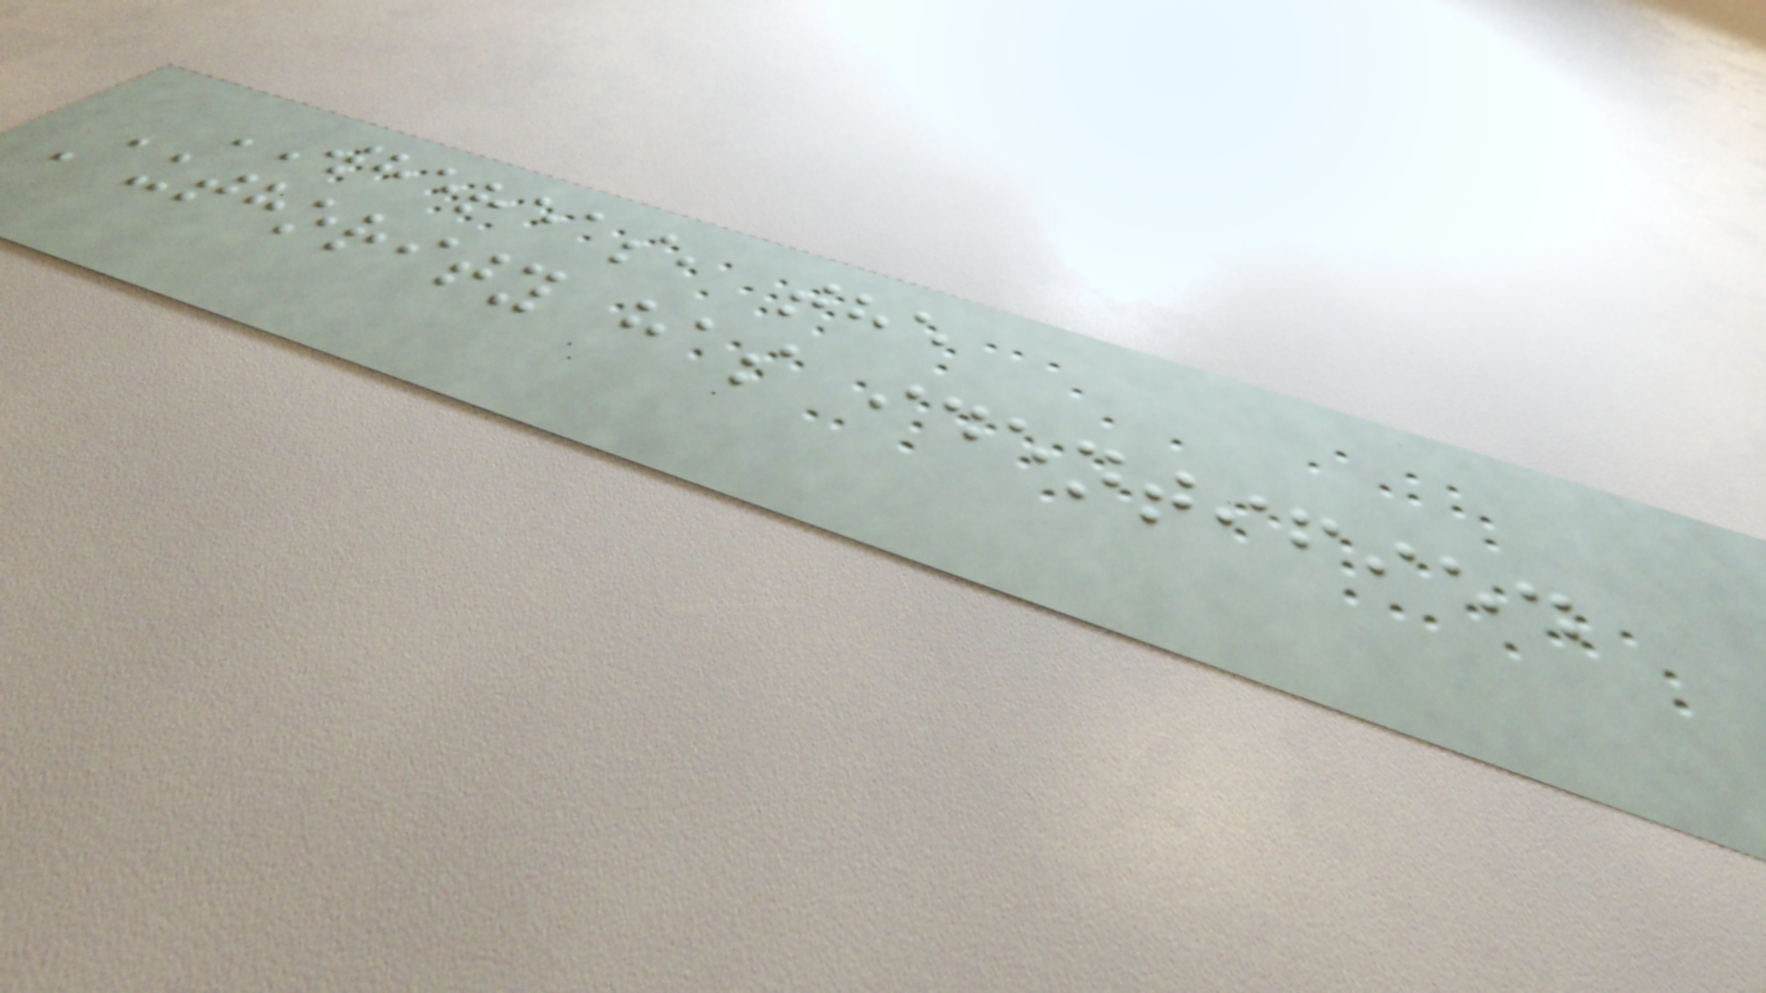WHEREAS, the
Authority has identified
